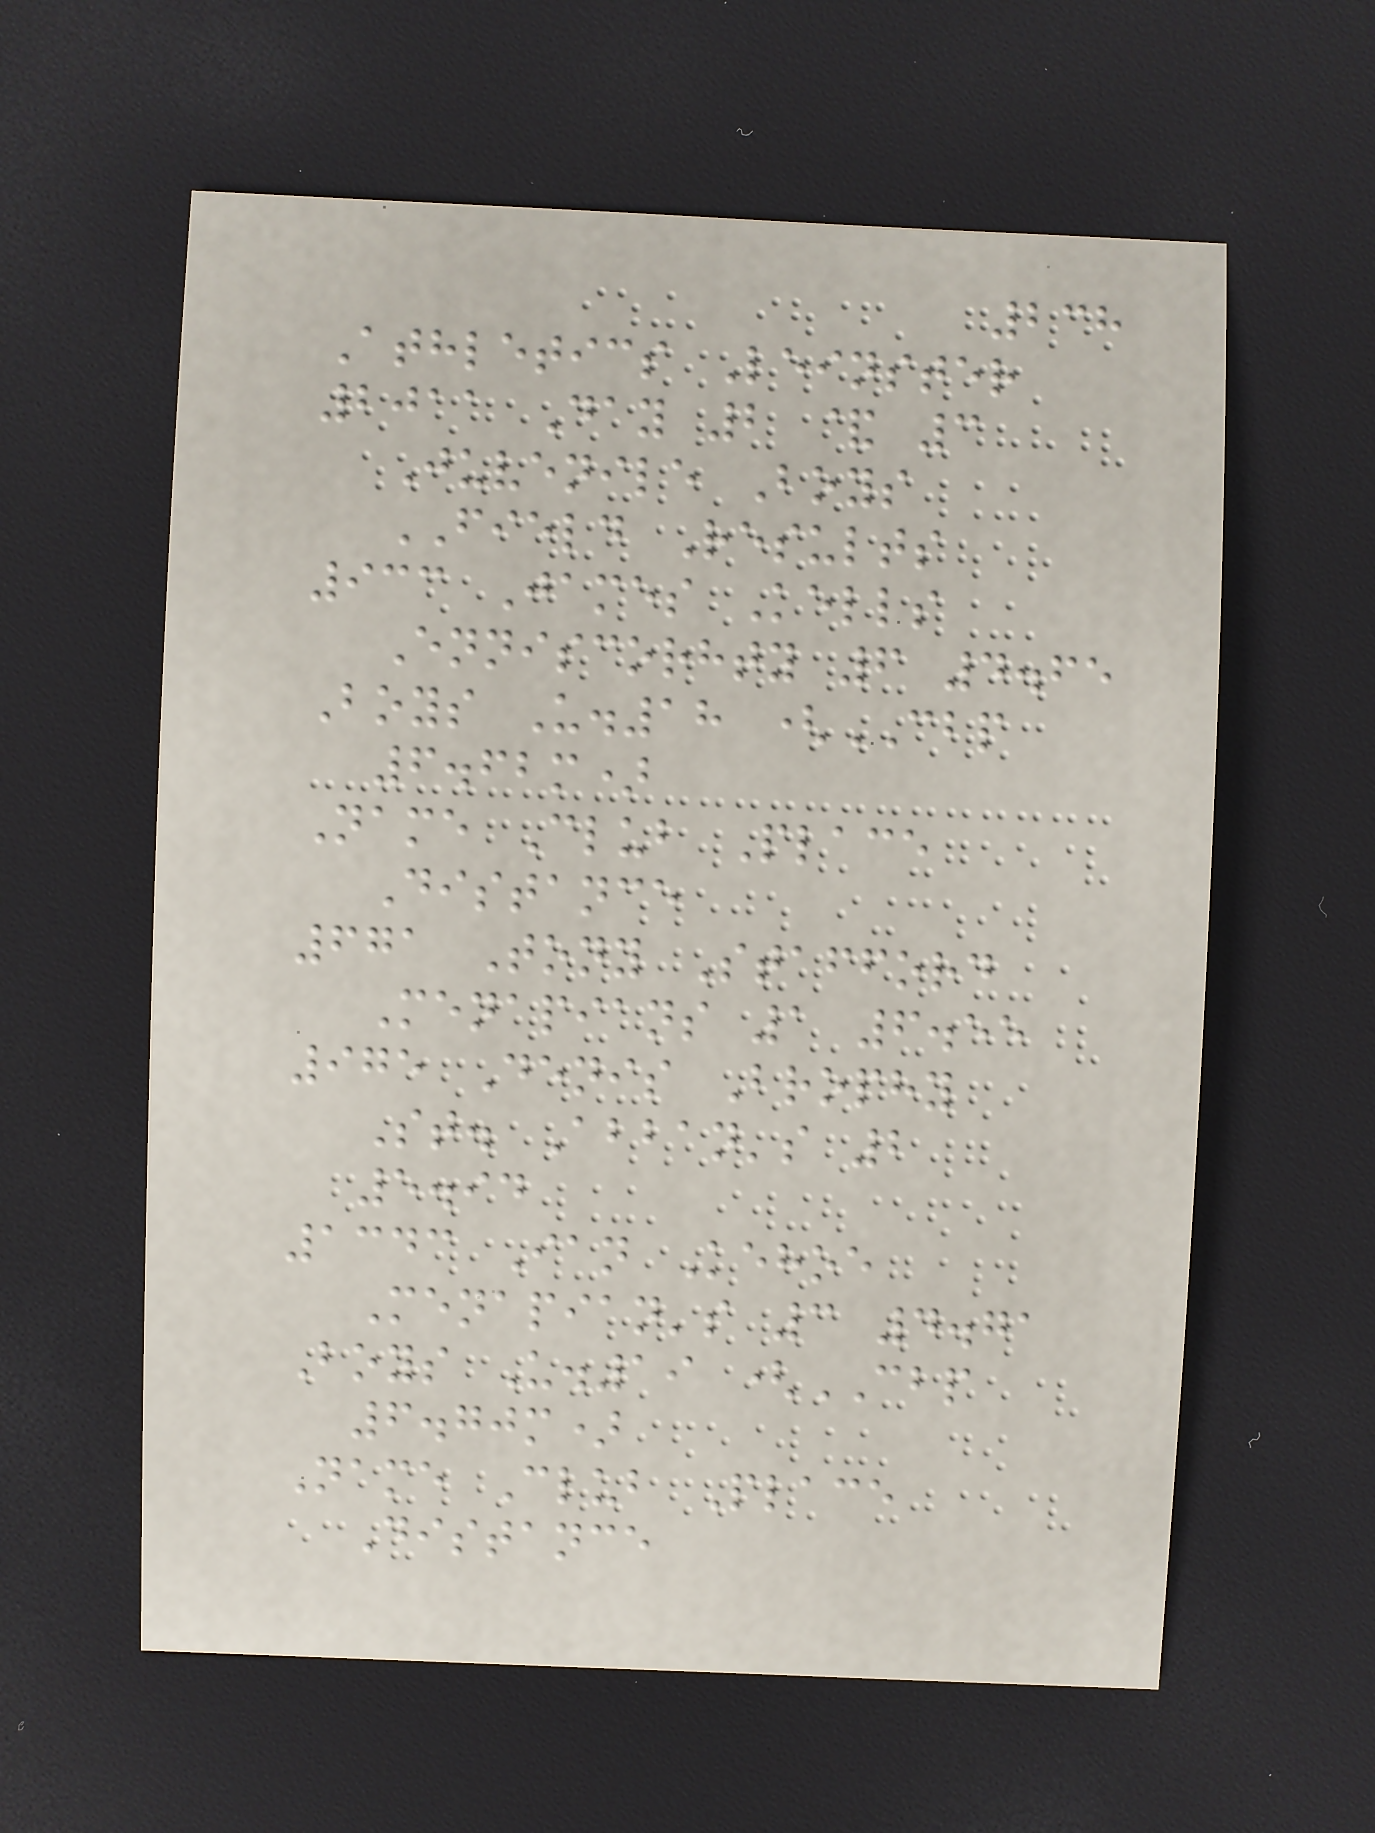238
Athletics Leinster
2011 Day 2 & 3
Juvenile Boys
FIELD Results
933 James Kells
Enniscorhty 6 4.65
Boys U.18 (CBP
6.62m)
Name Club Place
Distance
671 Tony Stafford
Menapians 1 6.55
975 Denis Brophy
St. Abban's 2
5.94
1343 Ian Kehoe
Menapian's 3 4.71
Boys U.19 (CBP
6.70m)
Name Club Place
Distance
